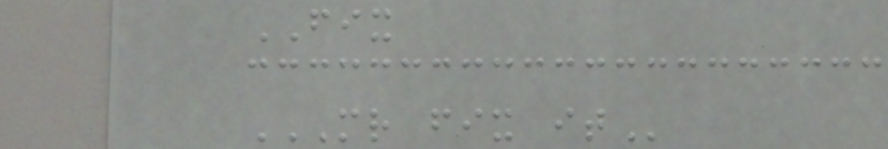FIX
MR FIX IT
